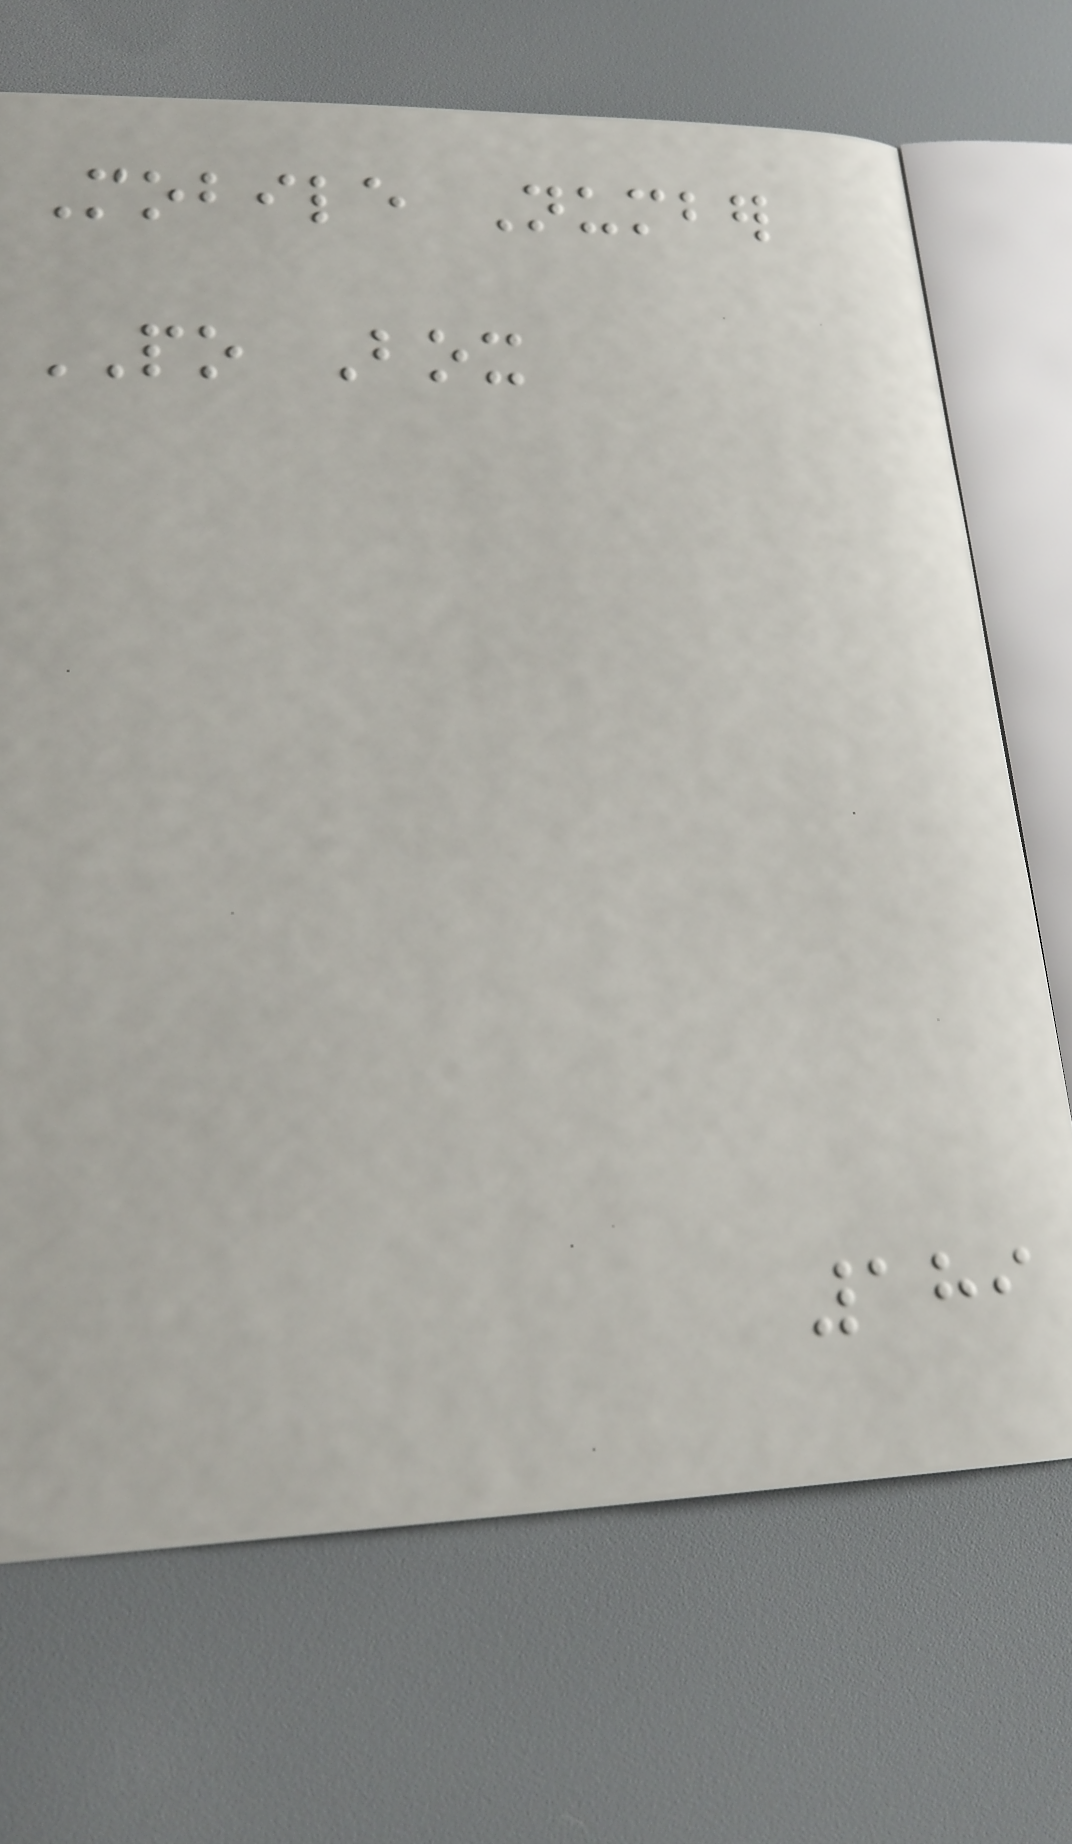Mobile Number
PO Box
189
